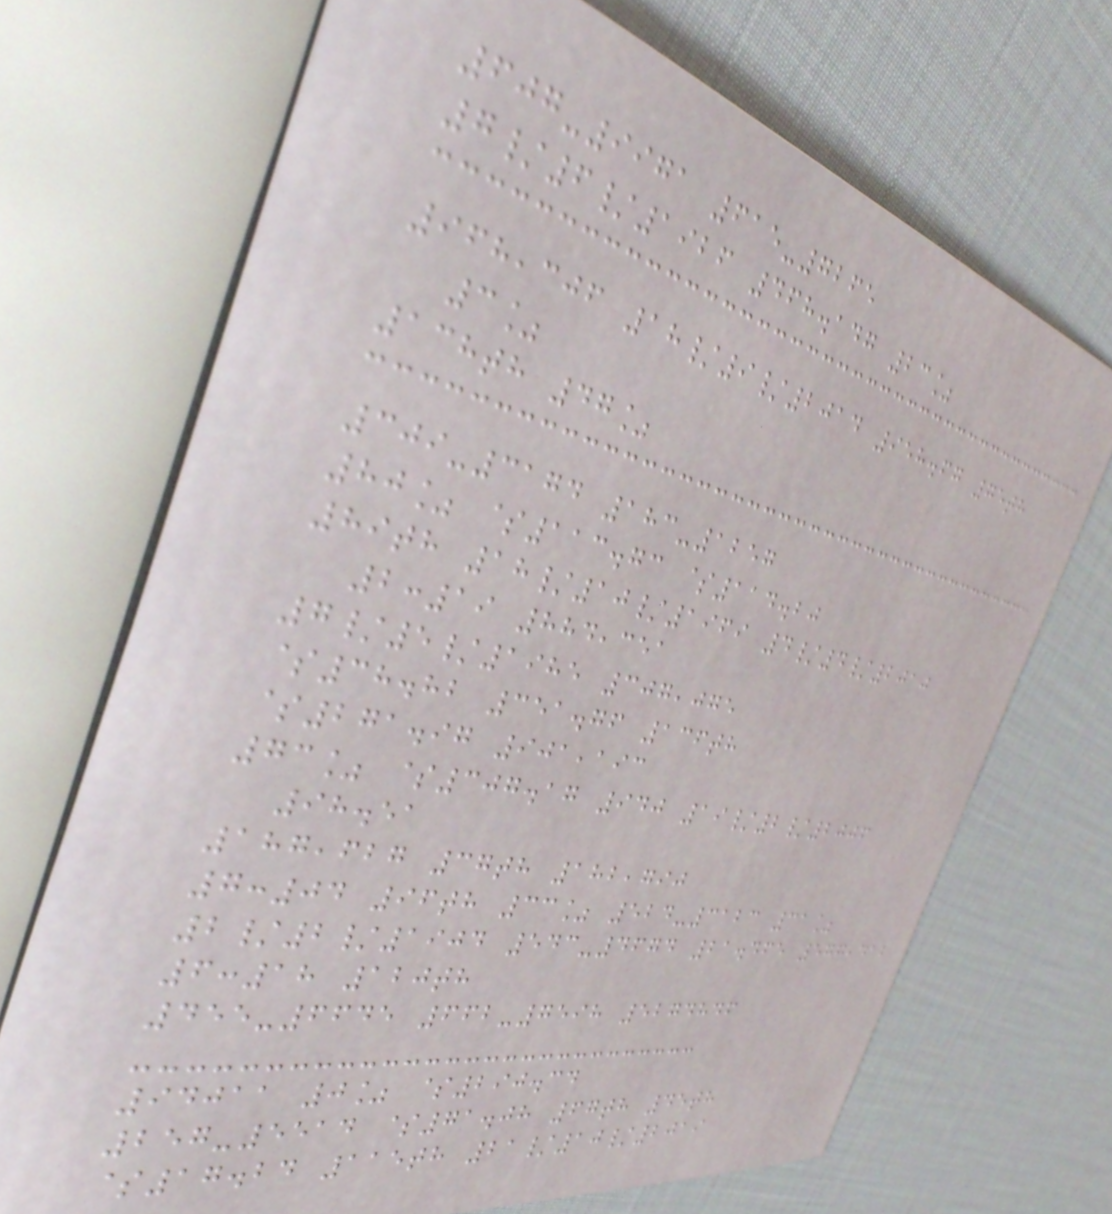607-9971 615-7265
7/6/1926 468.147 23%
968,306 18/9/2014 958.67 75th
3%
138th 47%
309-3174 183-1257
80% $113.73 $114.20
89th 18/10/1969 4/4/2010
2:19 884,351
7/5/1985 307,075
$38.82 351.76 136th
$271.97 901,193
73% $307.17 940 19/2/2006
98.51
187,627 37th 182,790
7:04 96th 33% 524-3123 31%
2/2/1904 543-4674 21.465 577,412
6:18 120th
455-6645 662-7598 5274846
94011 0% $290.34
257-5514 $71.08 67th 45th
$17.24 115th 21/10/2019
